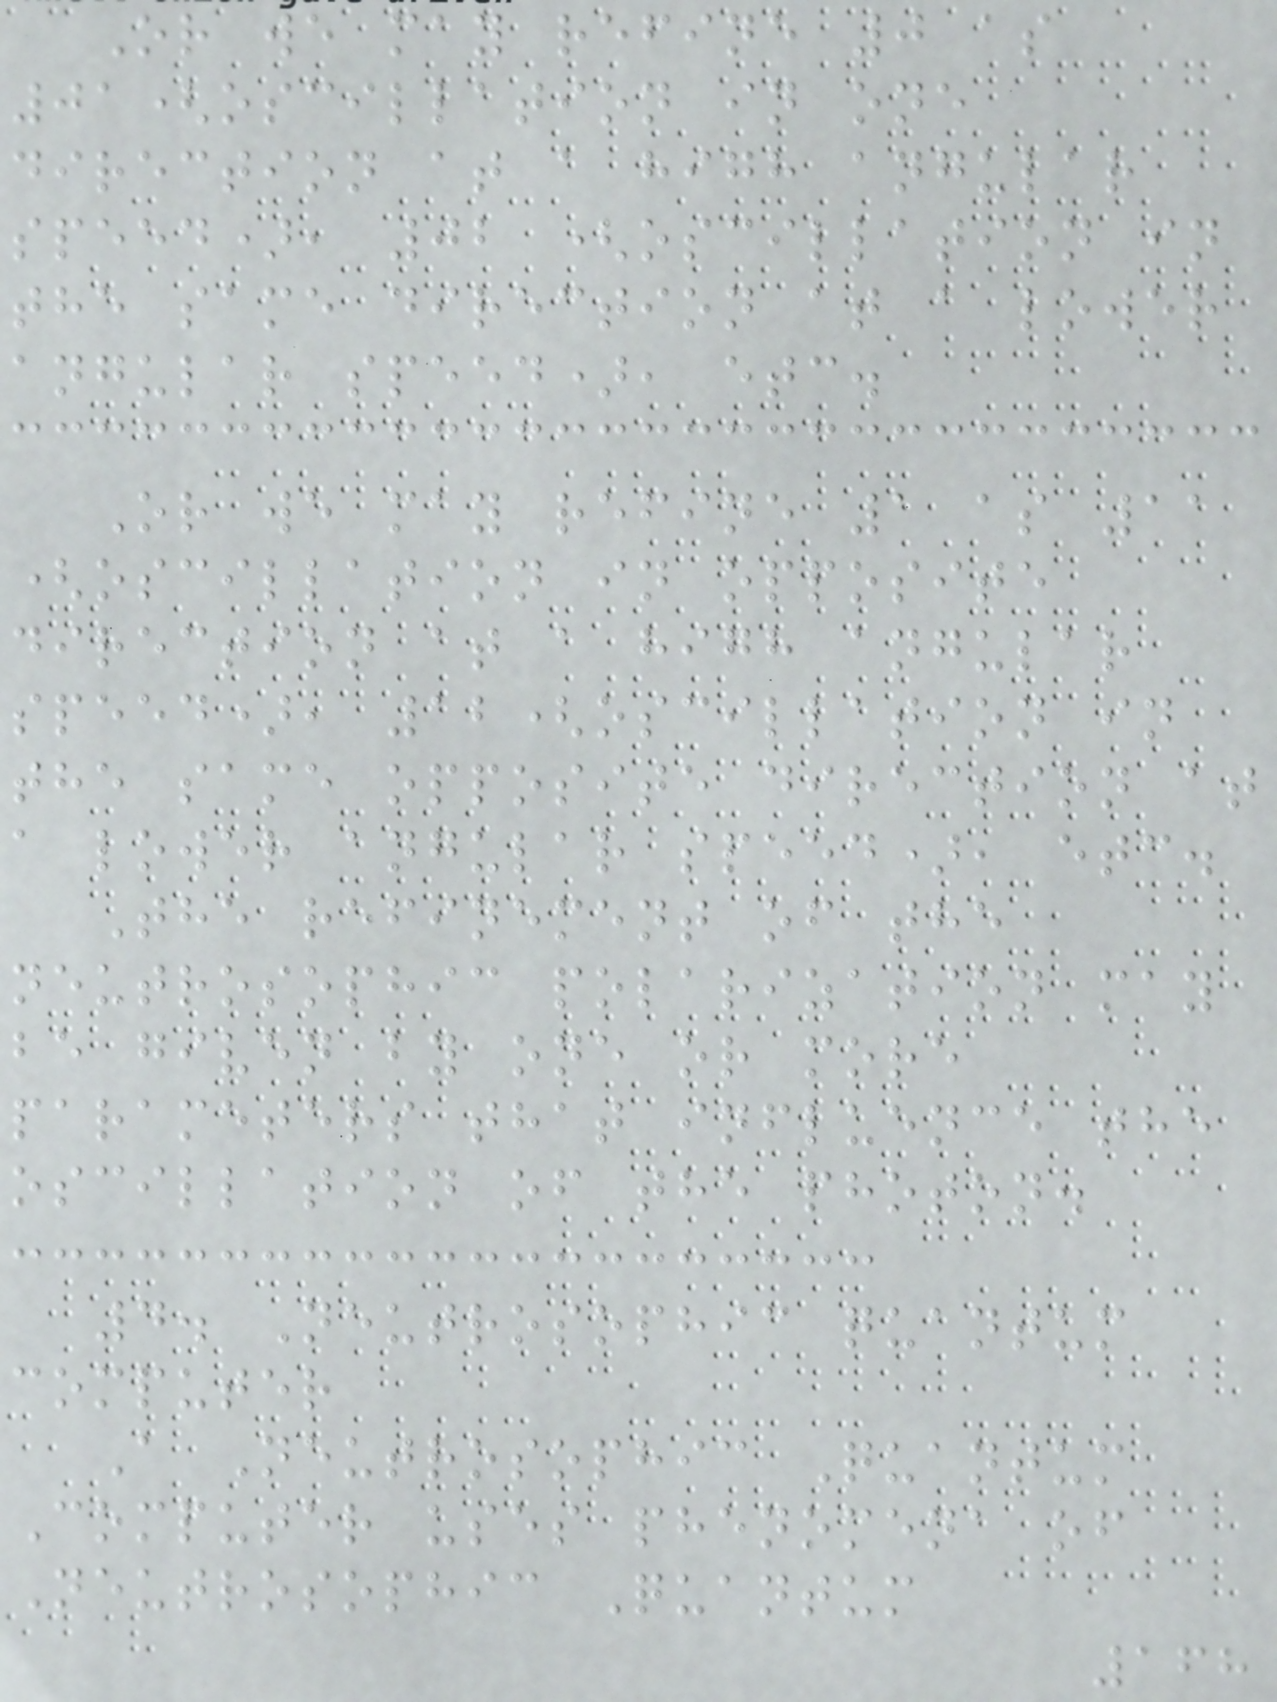Or we may refine 0 as
01(oscillation in one
direction at a high angular
speed), 02 (oscillation in
the same direction at a lower
angular speed), etc.
Or we may refine 1 as 11
(oscillation in opposite
direction at a high angular
speed), 12(oscillation in
the same opposite direction at
a lower angular speed), etc.
The refinement of the
neutrosophic polarization may
be given by one or more
parameters that influence the
oscillation of the photon.
4. Neutrosophic quantum
computer
A Neutrosophic Quantum
Computer uses phenomena of
Neutrosophic Quantum
168
